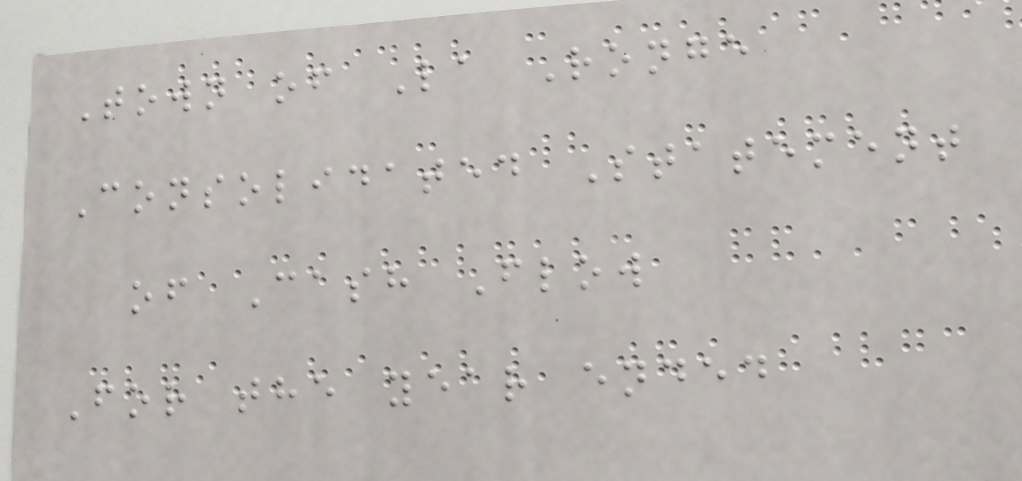Town of La Ronge
Consolidated Statement
of Cash Flow
For the year ended
